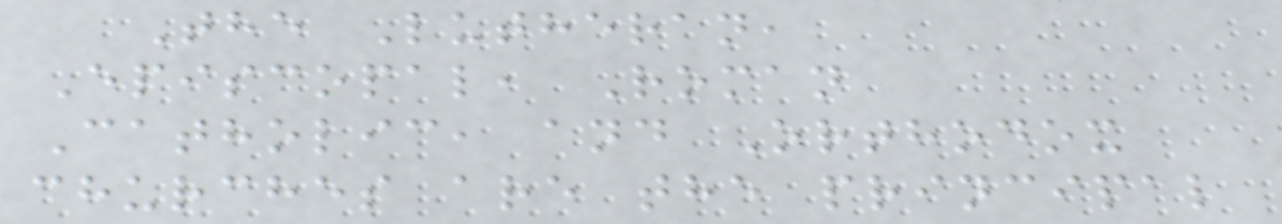The Lutheran,
Episcopal, Roman
Catholic, and Orthodox
churches are the principal
